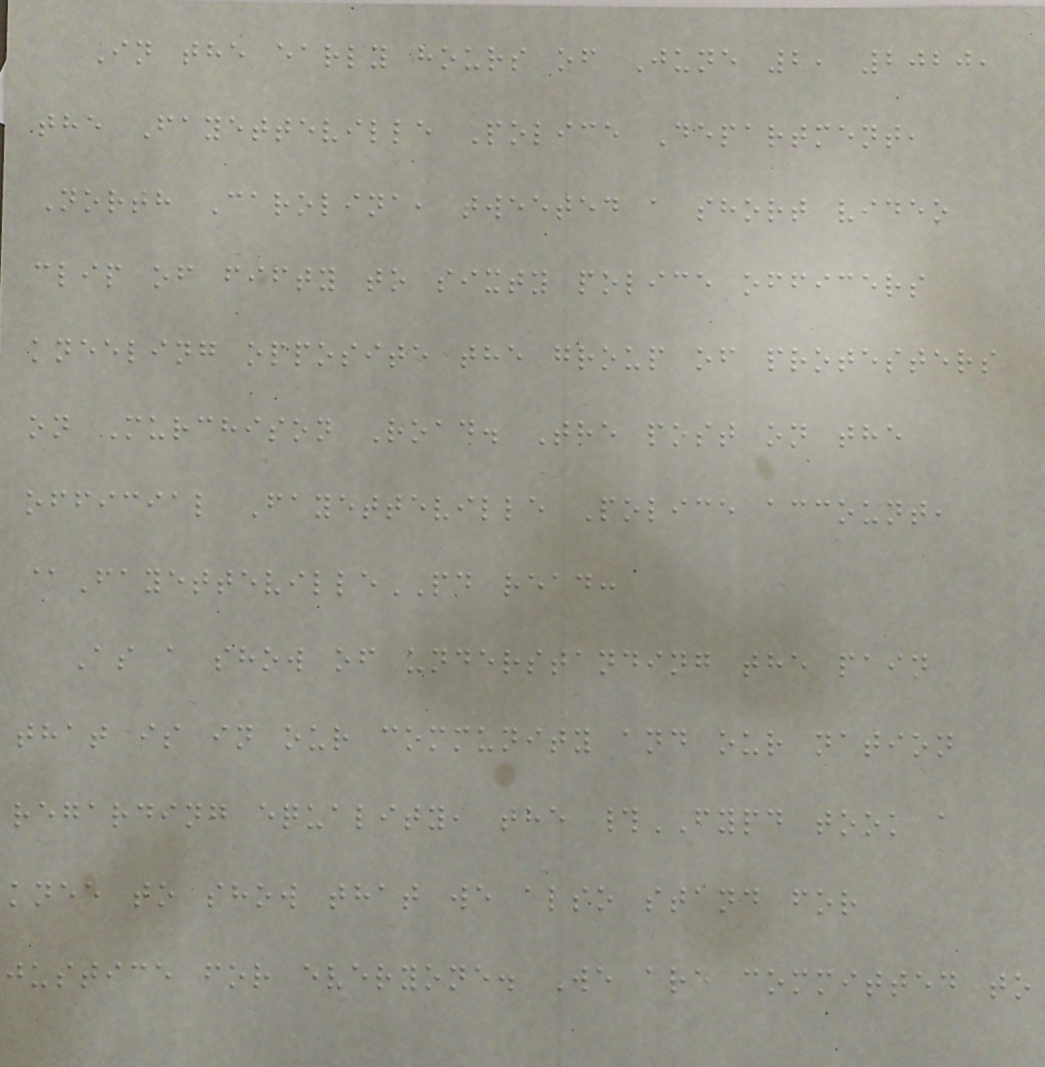In the early hours of June 2, 2020,
the Fayetteville Police Department,
North Carolina, tweeted a short video
clip of fifty to sixty police officers
kneeling opposite the group of protesters
on Murchison Road. The post on the
official Fayetteville Police account,
@FayettevillePD read:
As a show of understanding the pain
that is in our community and our nation
regarding equality, the #FYPD took a
knee to show that we also stand for
justice for everyone. We are committed to
